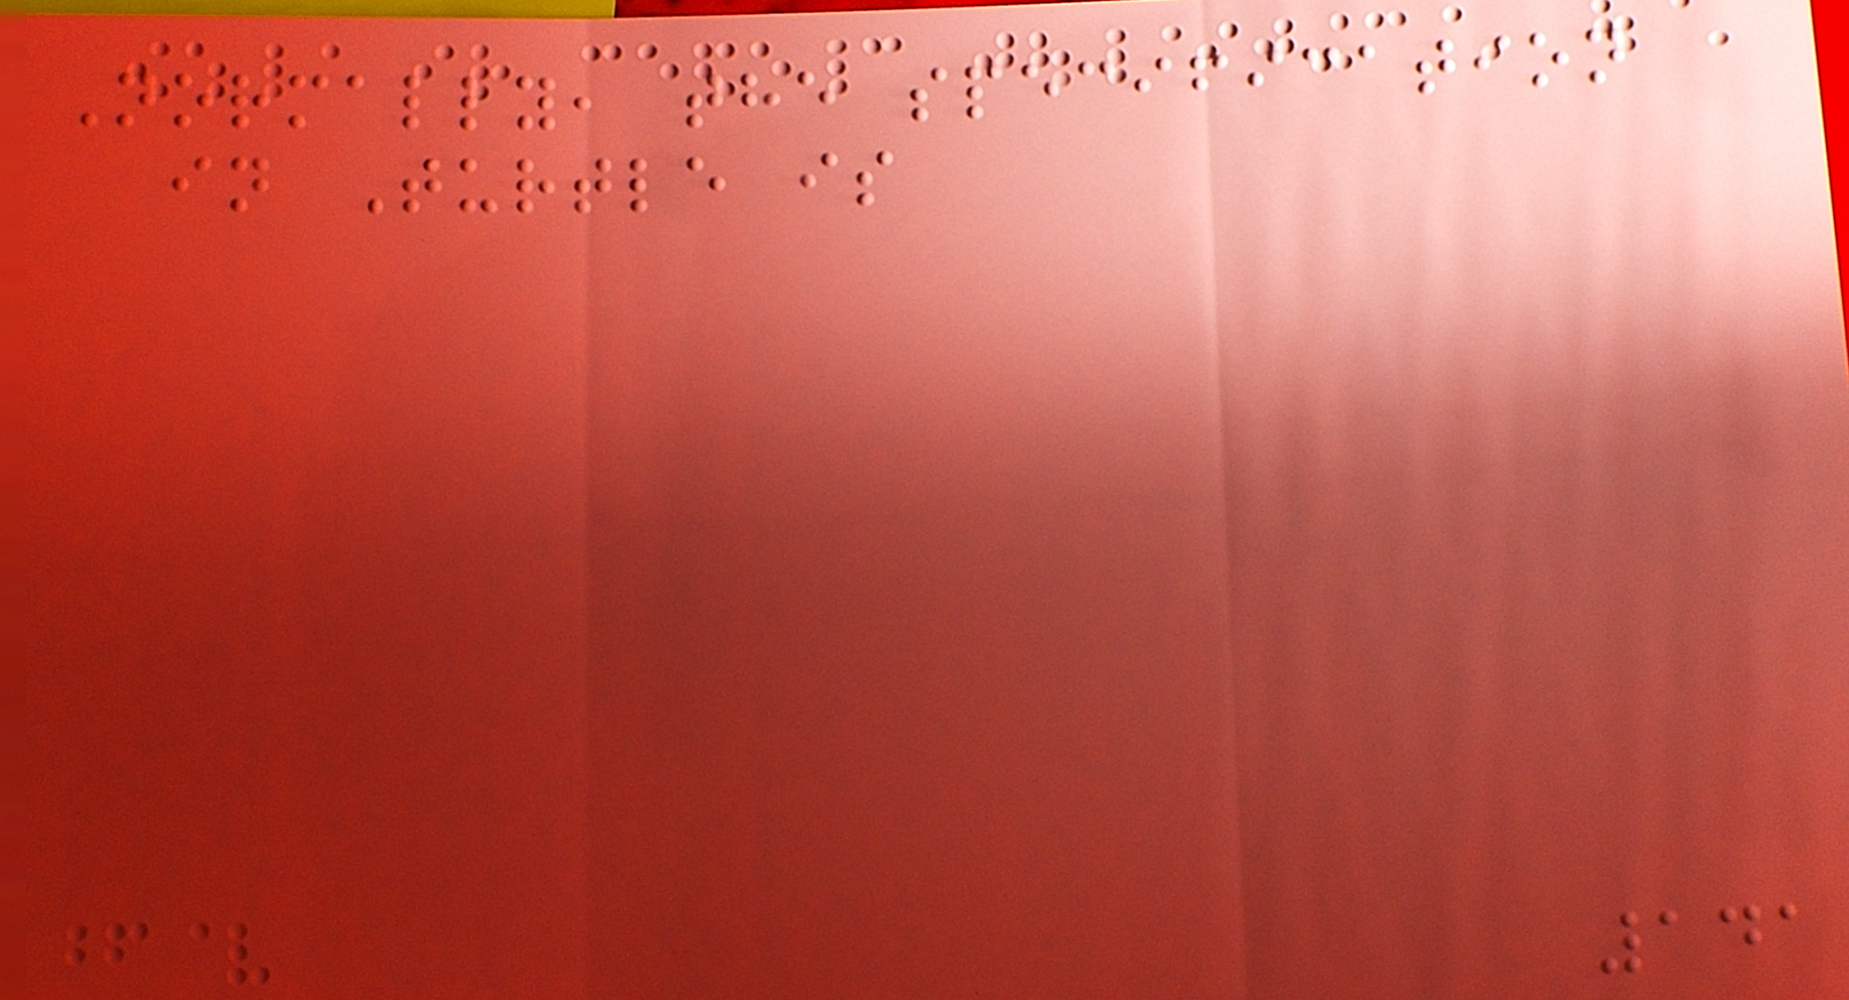Normally, the specification
in Turtle is
141
